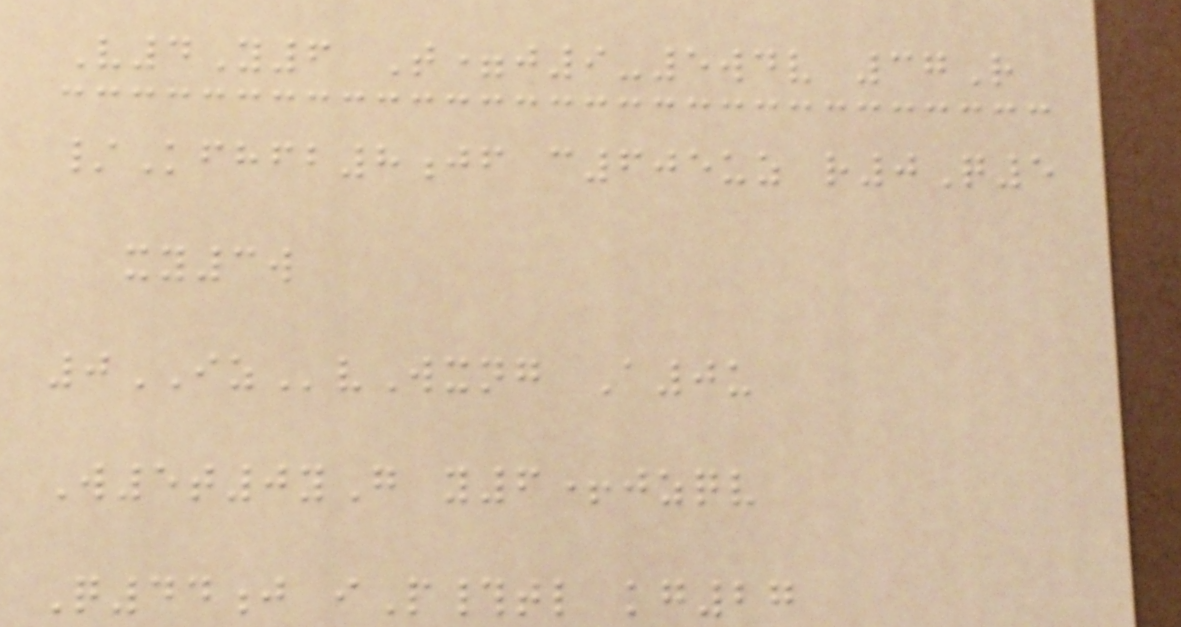V4Y6 T=j9-5wdv 37R
/Kfhfb8jf c605uz r0Q5
xy3w
0IZvWxng A0u
W5t0yG y6+jzqv
Q44j iP#tl kg27
